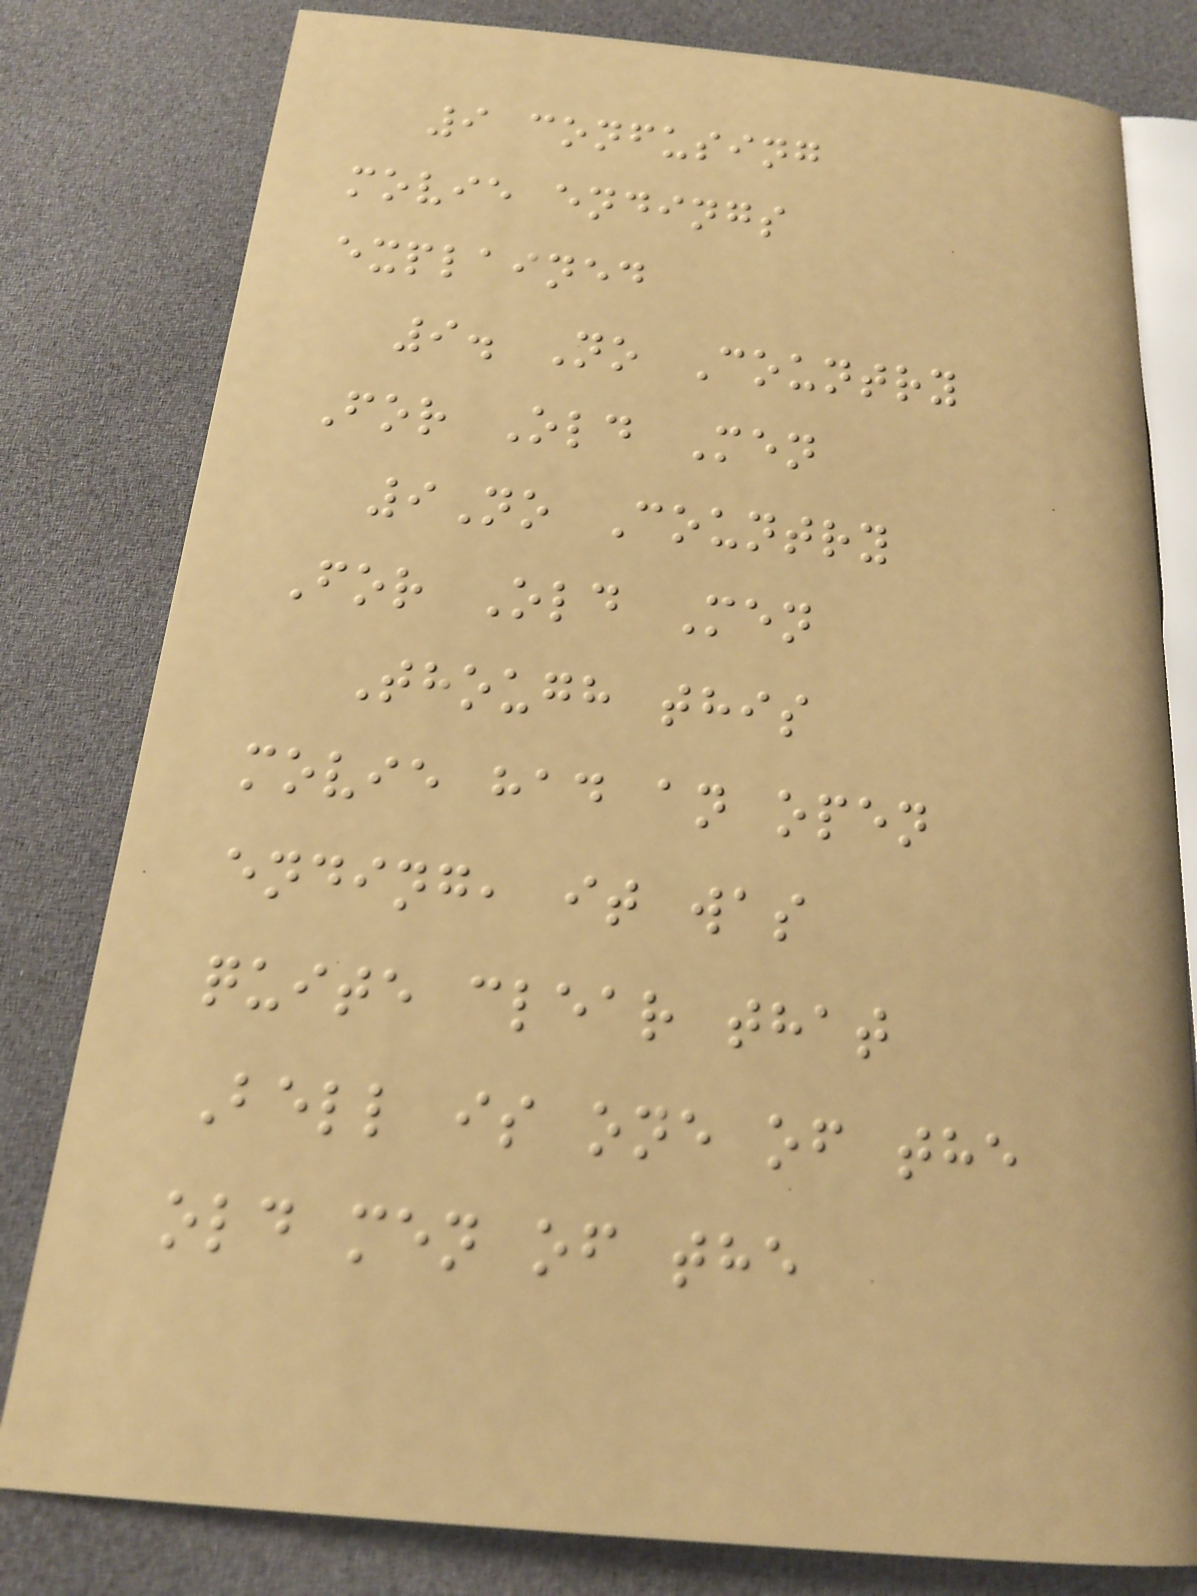9 confusing
movie endings
explained
9. No Country
For Old Men
9No Country
For Old Men
Though this
movie had an open
ending, it was
quite clear that
Bell is one of the
old men of the
